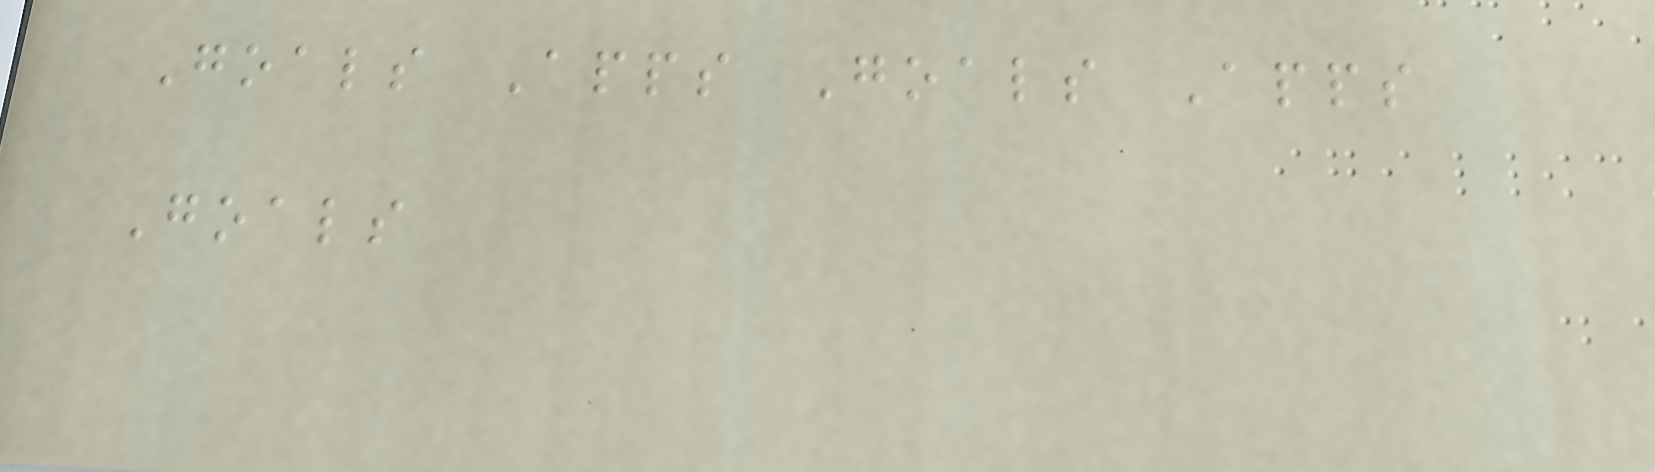Goals Apps Goals Apps
Goals
